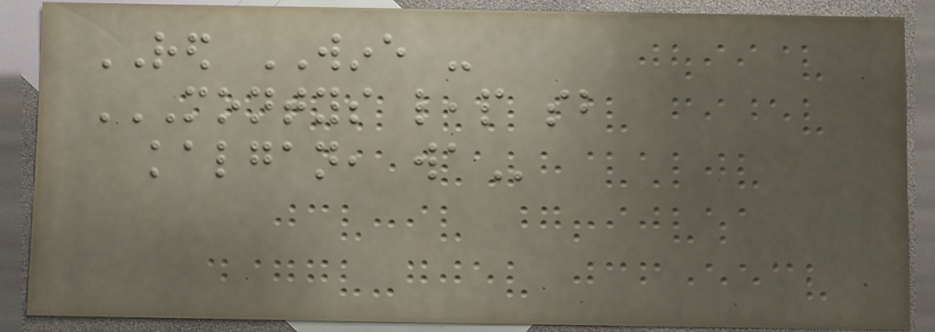RED WINE -
MONTYS LEAP SB
KALGAN, WA
